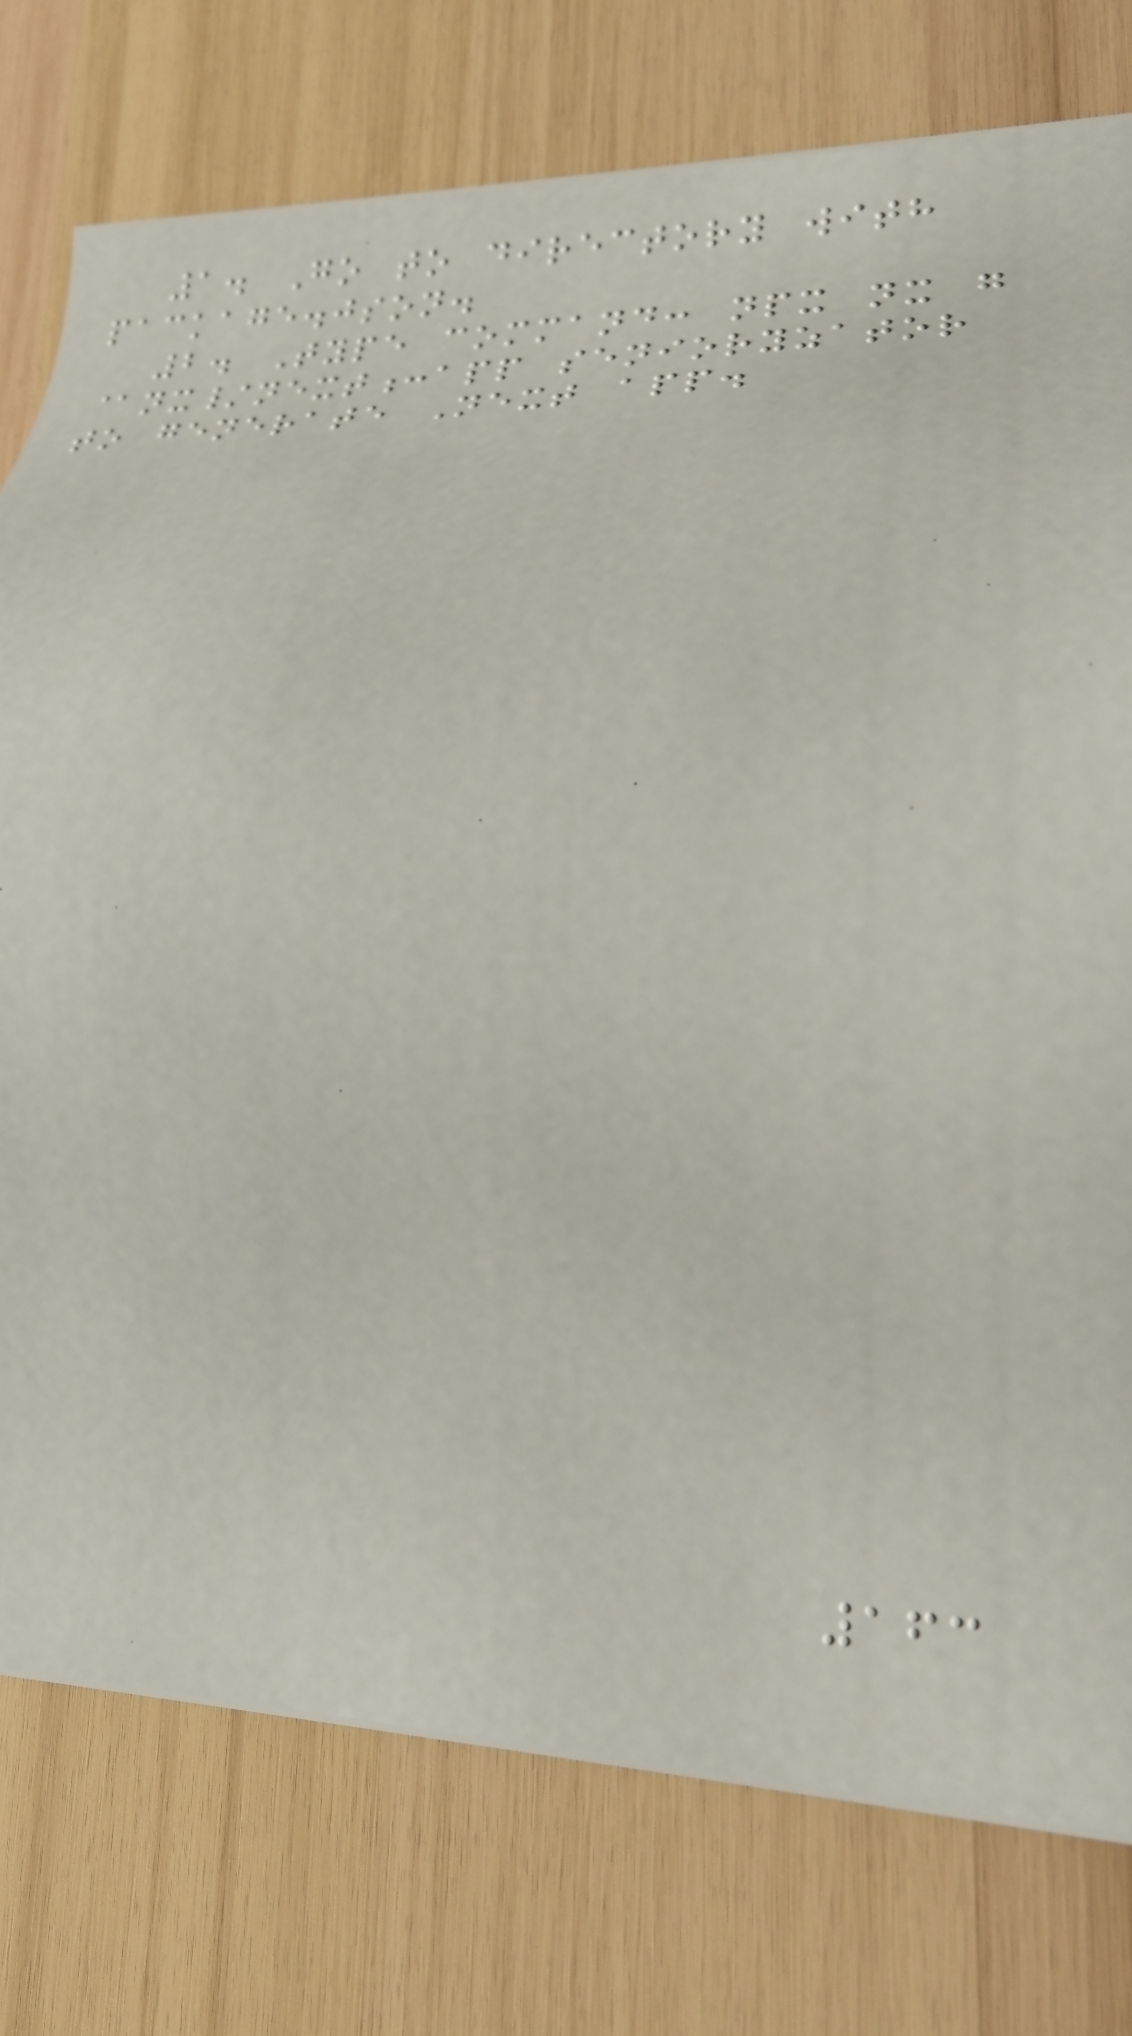1. Go to directory with
package.json.
2. Type command: npx nx g
@nx/next:app senioryzator
to generate Next app.
163
